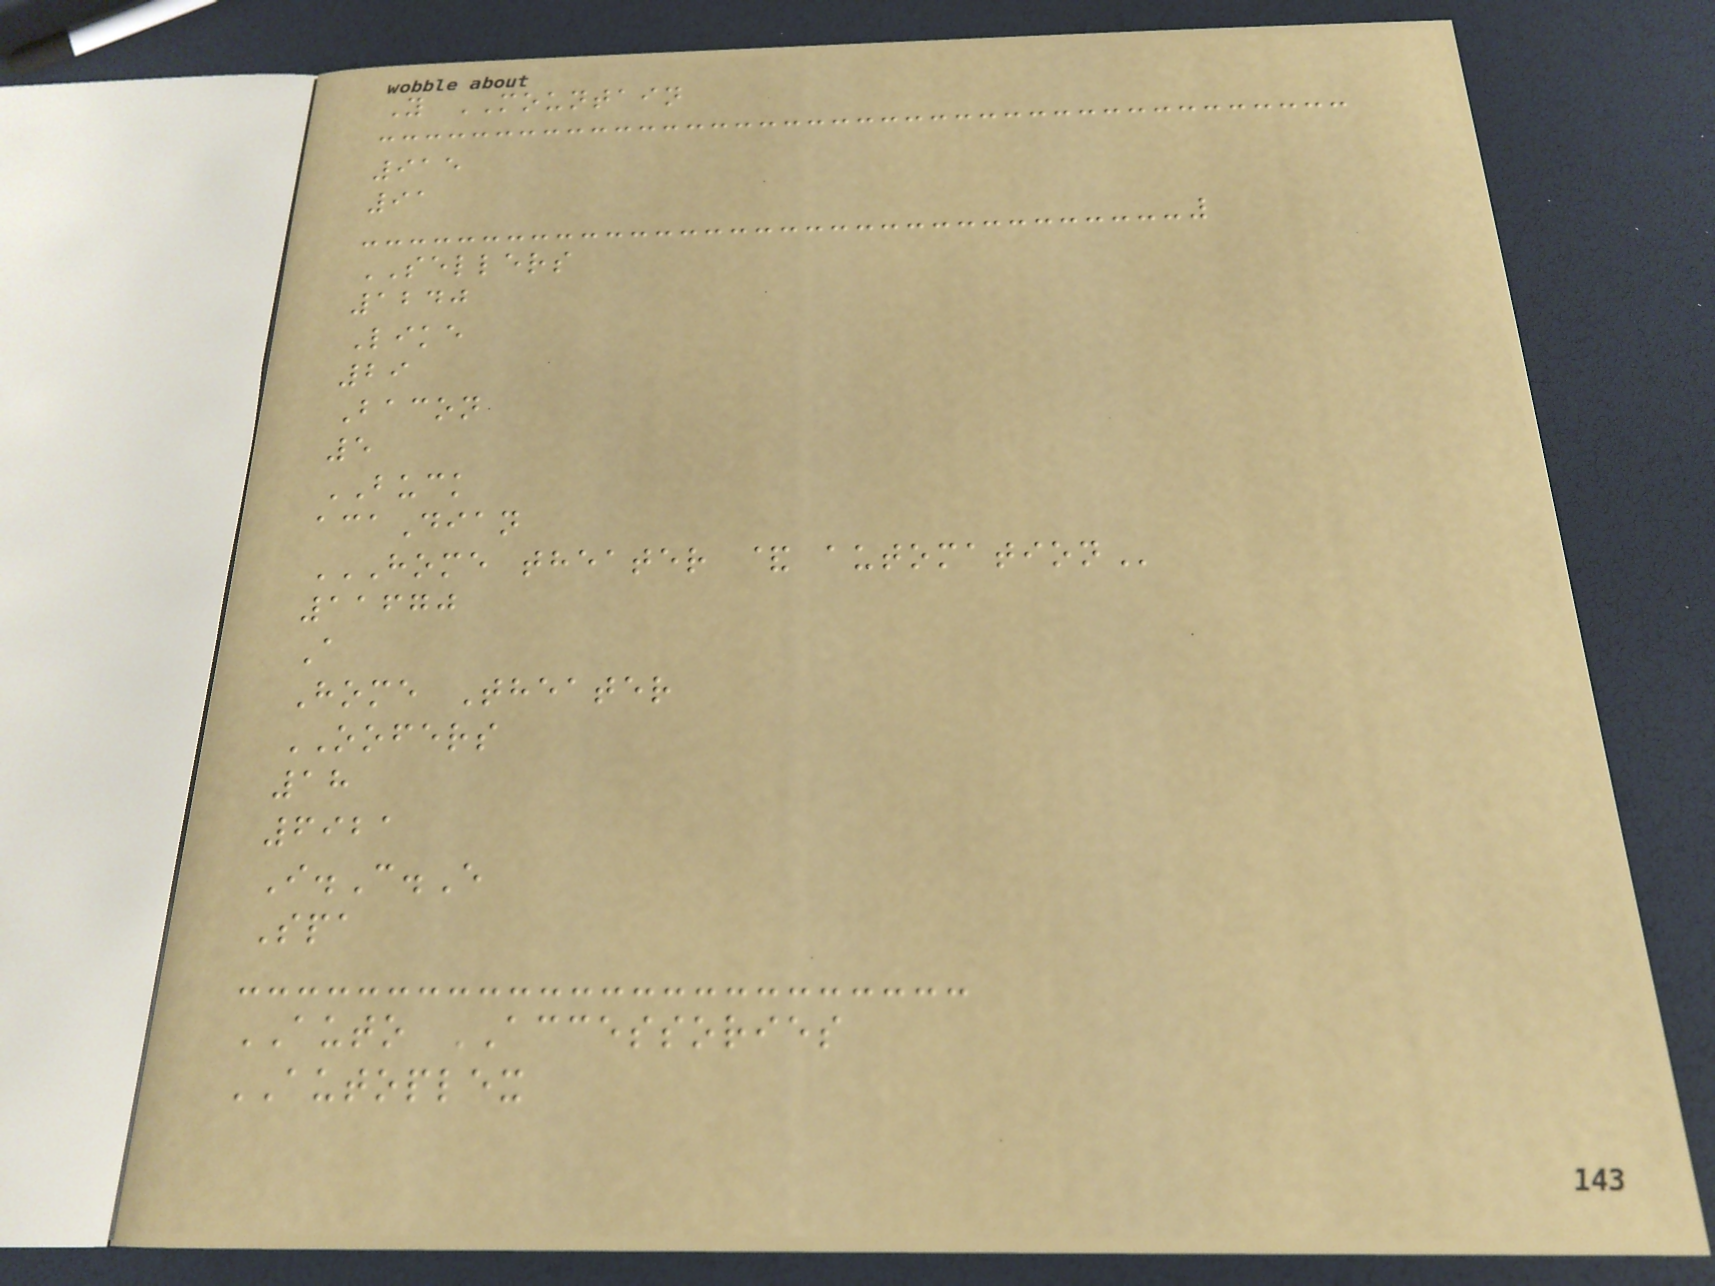Y MOUNTAIN
915
91
SELLERS
1240
Like
29
Bacon
5
BUCK
acaDian
HOME THEATER & AUTOMATION
11670
A
Home Theater
OOFERS
18
6921
I.C.E
Spa
AUTO ACCESSORIES
AUTOPLEX
